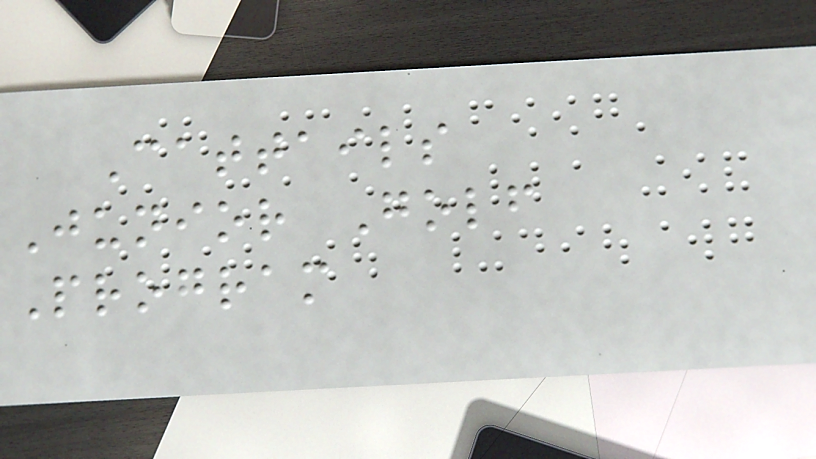Cattails
Junior Golf
Program
